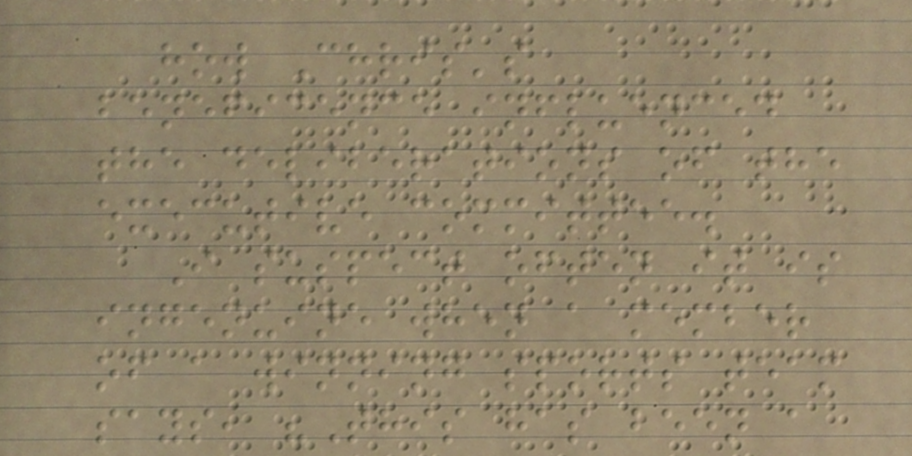how Chris's
beneficence influenced
the deliberations of the
executive committee.
I suspect often it is
ingenuine when a member
of a winning sports team
says, "This has been a
